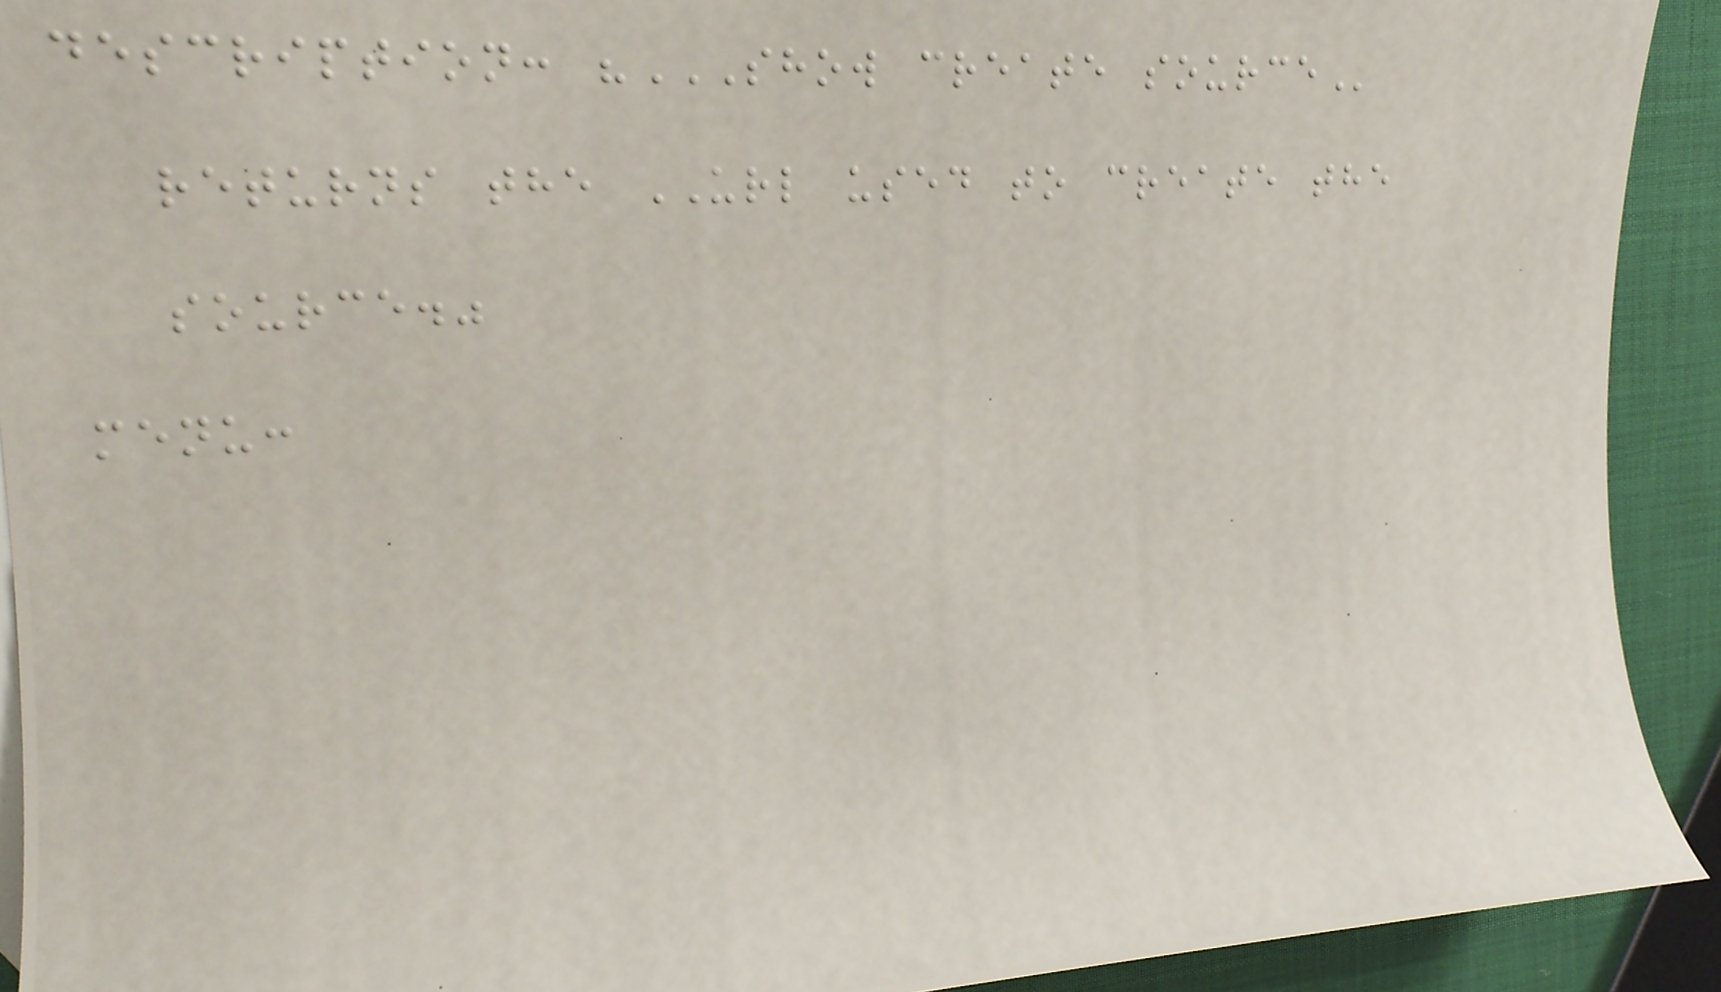description: "SHOW CREATE SOURCE
returns the URL used to create the
source."
menu:
